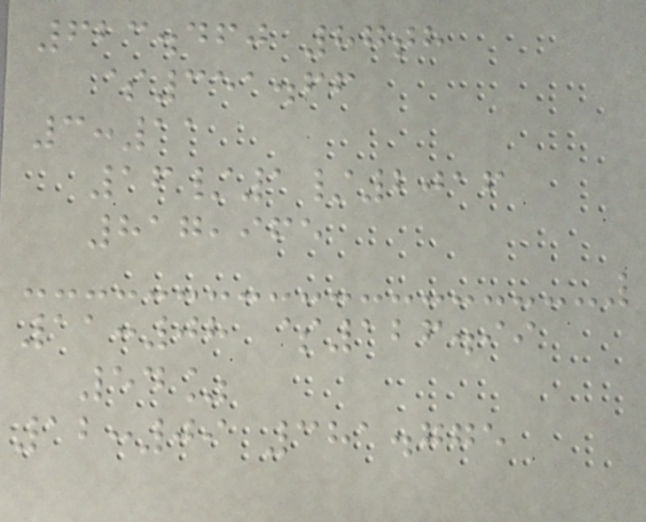623.460 87th
$351.66
3:11
16/1/2016
817,965
11:08 $126.99
54%
12:09 381.775
